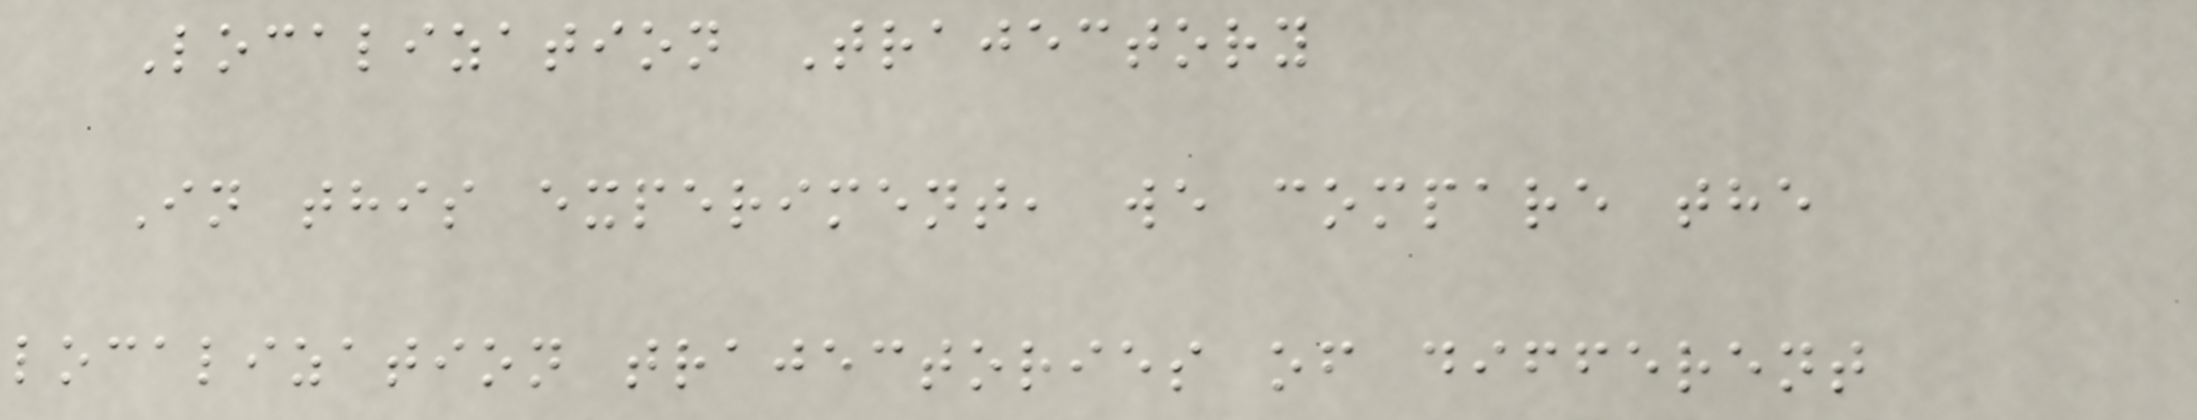Localization Trajectory
In this experiment, we compare the
localization trajectories of different
